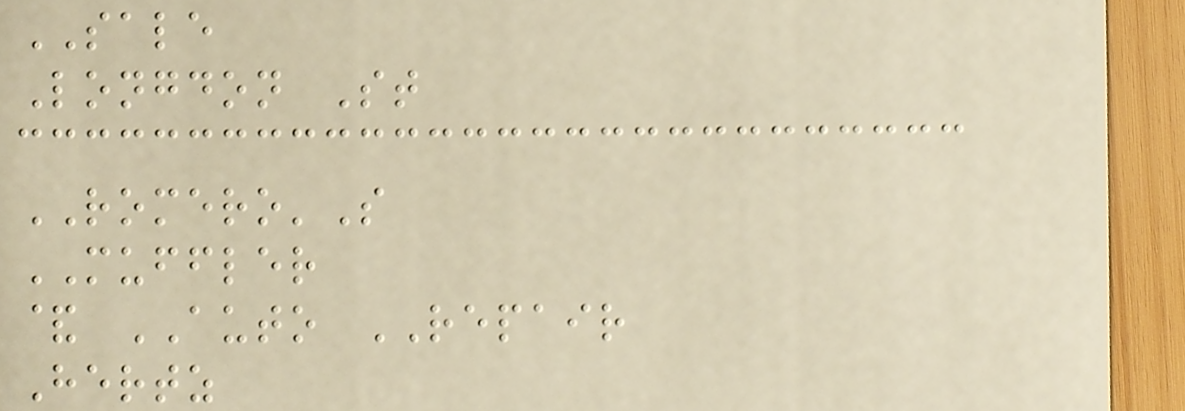SALE
Longdon St
ROMERO'S
MUFFLER
& AUTO REPAIR
Hertz
